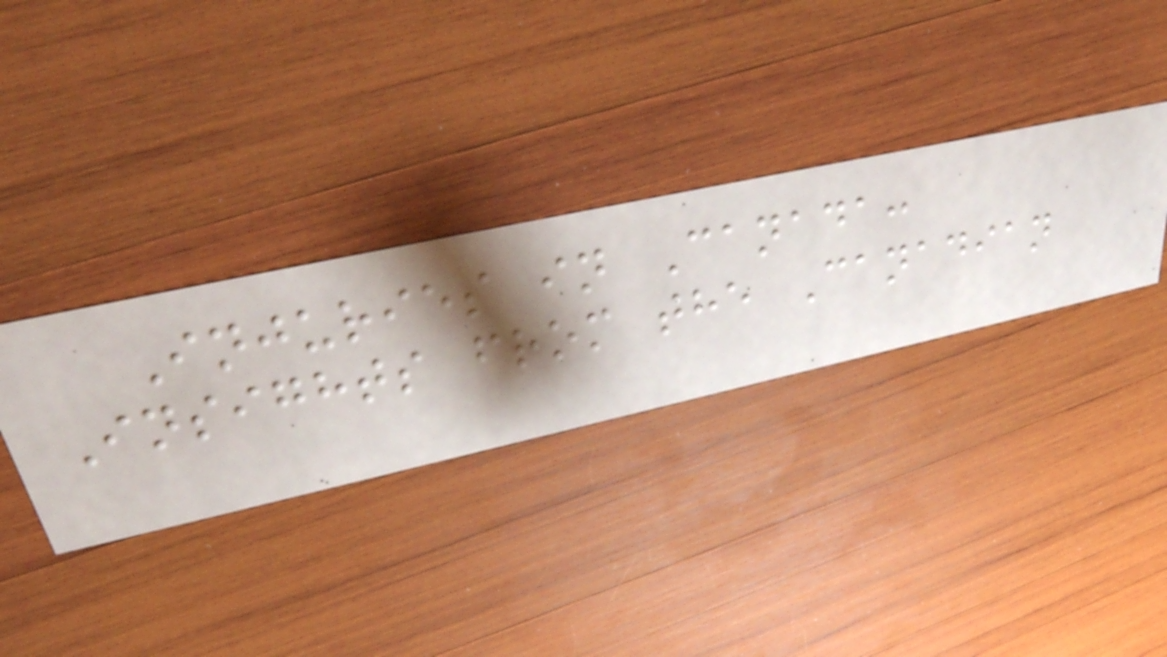Injuries in Canada:
Insights from the Canadian
